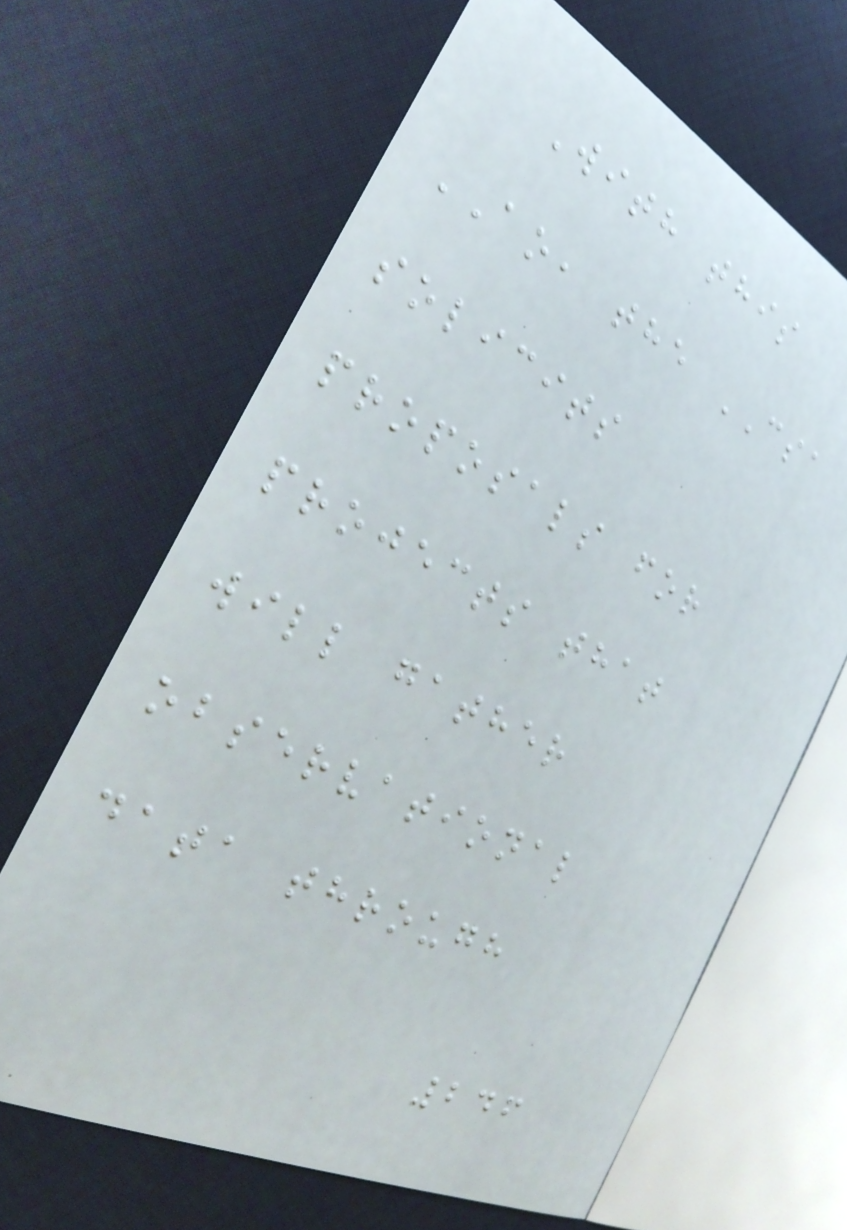With this
AO, the CSA
solicits
proposals for
projects that
will gather
observational
data through
246
